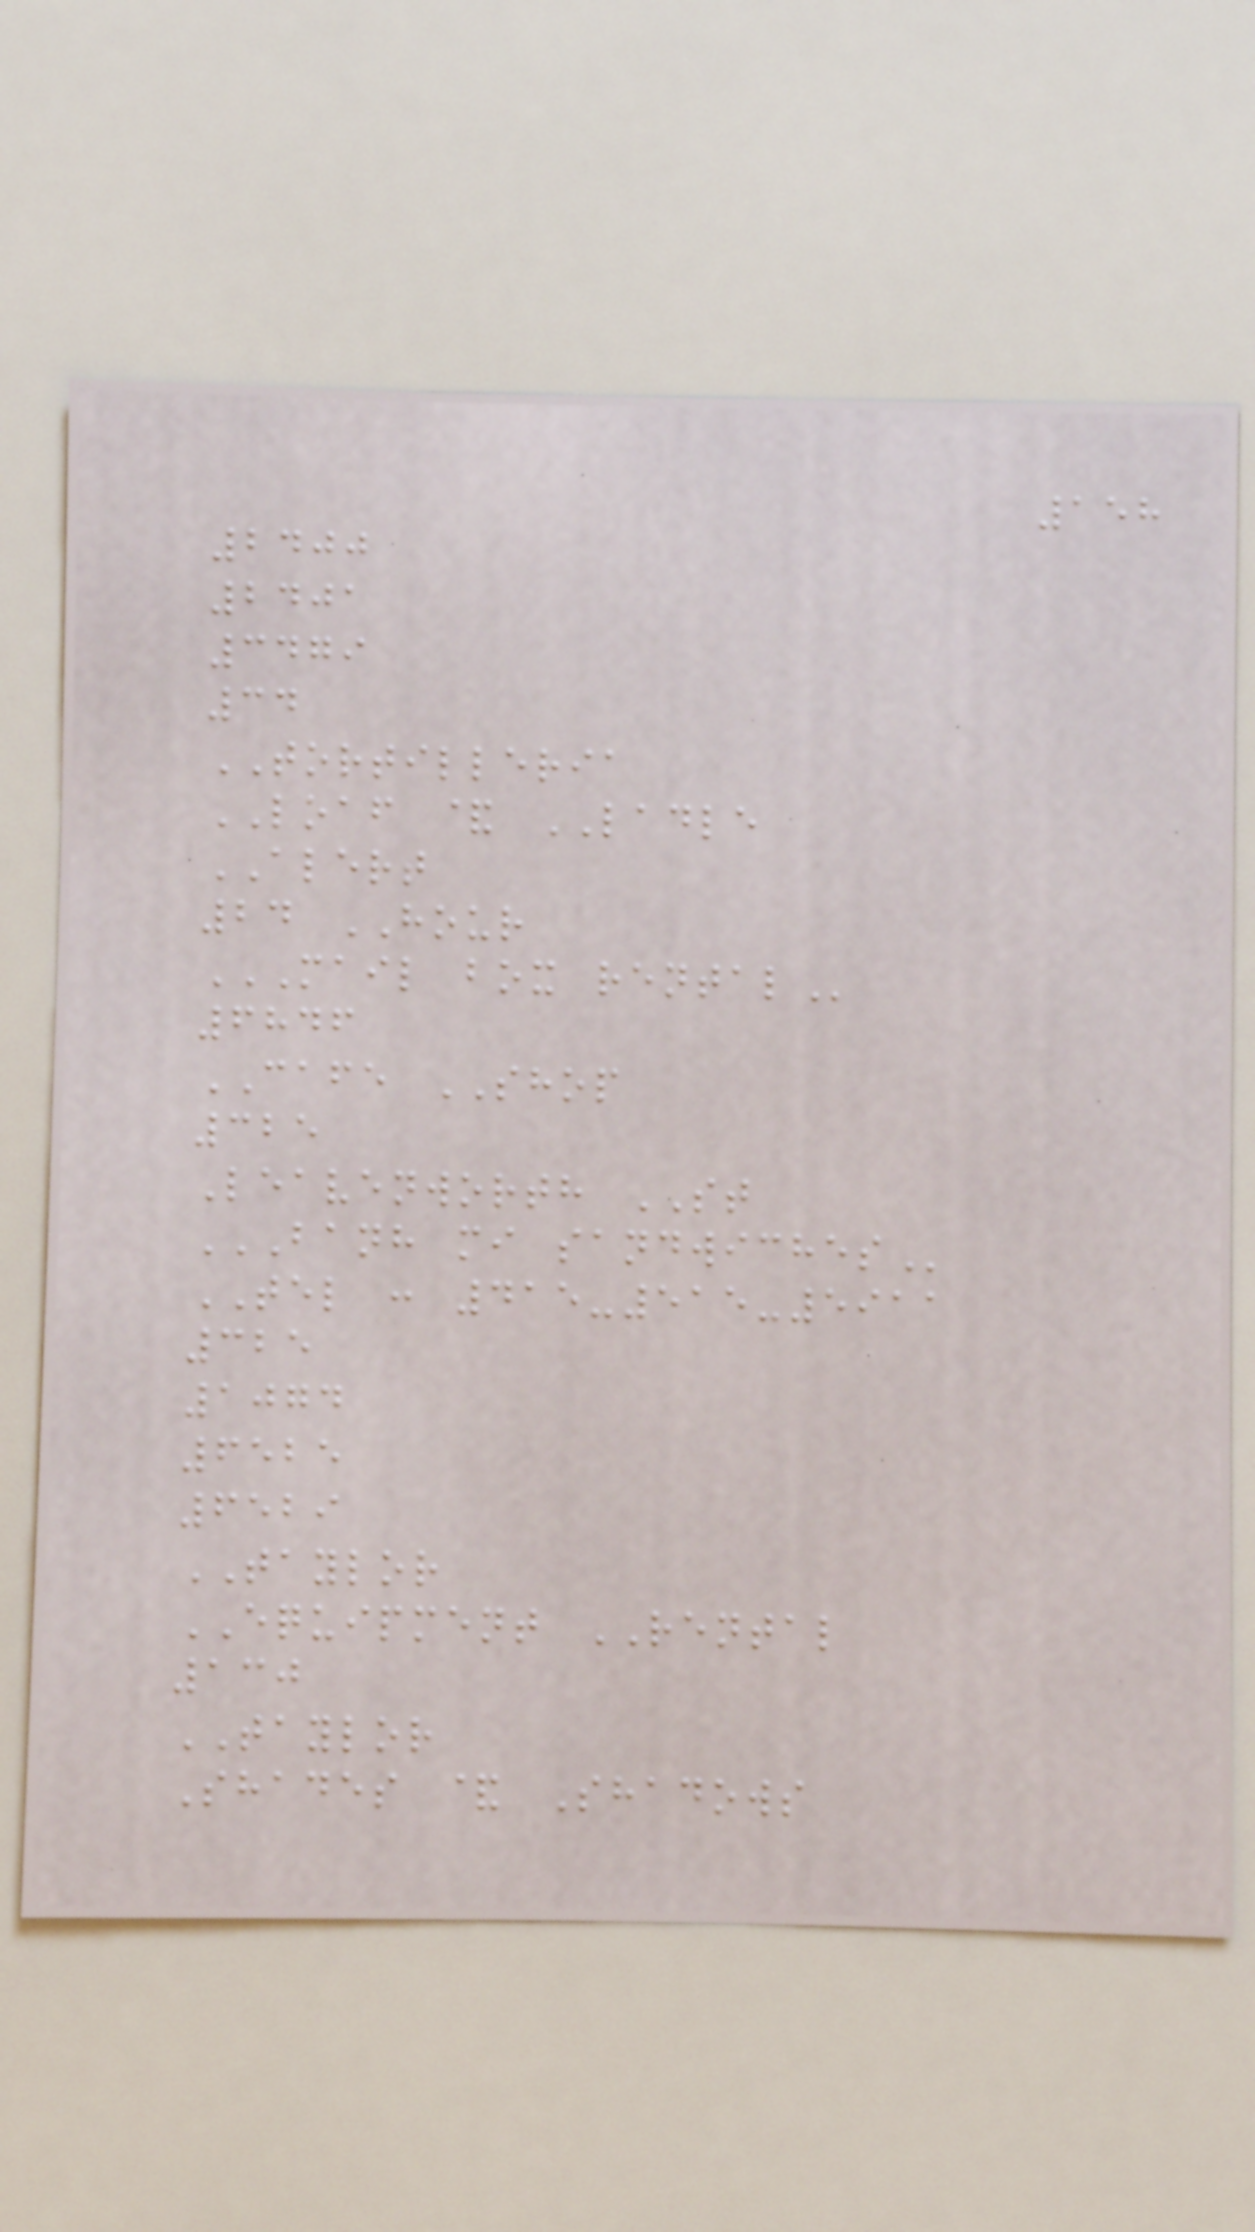158
2400
2401
3479
34
TORTILLERIA
LOAF & LADLE
ALERT
24 HOUR
MAIL BOX RENTAL
6846
CAFE SHOP
325
Leavenworth ST
BANH MI SANDWICHES
TEL : 415-515-5911
325
1074
6525
6529
TAYLOR
EQUIPMENT RENTAL
130
TAYLOR
Shades & Shadows
